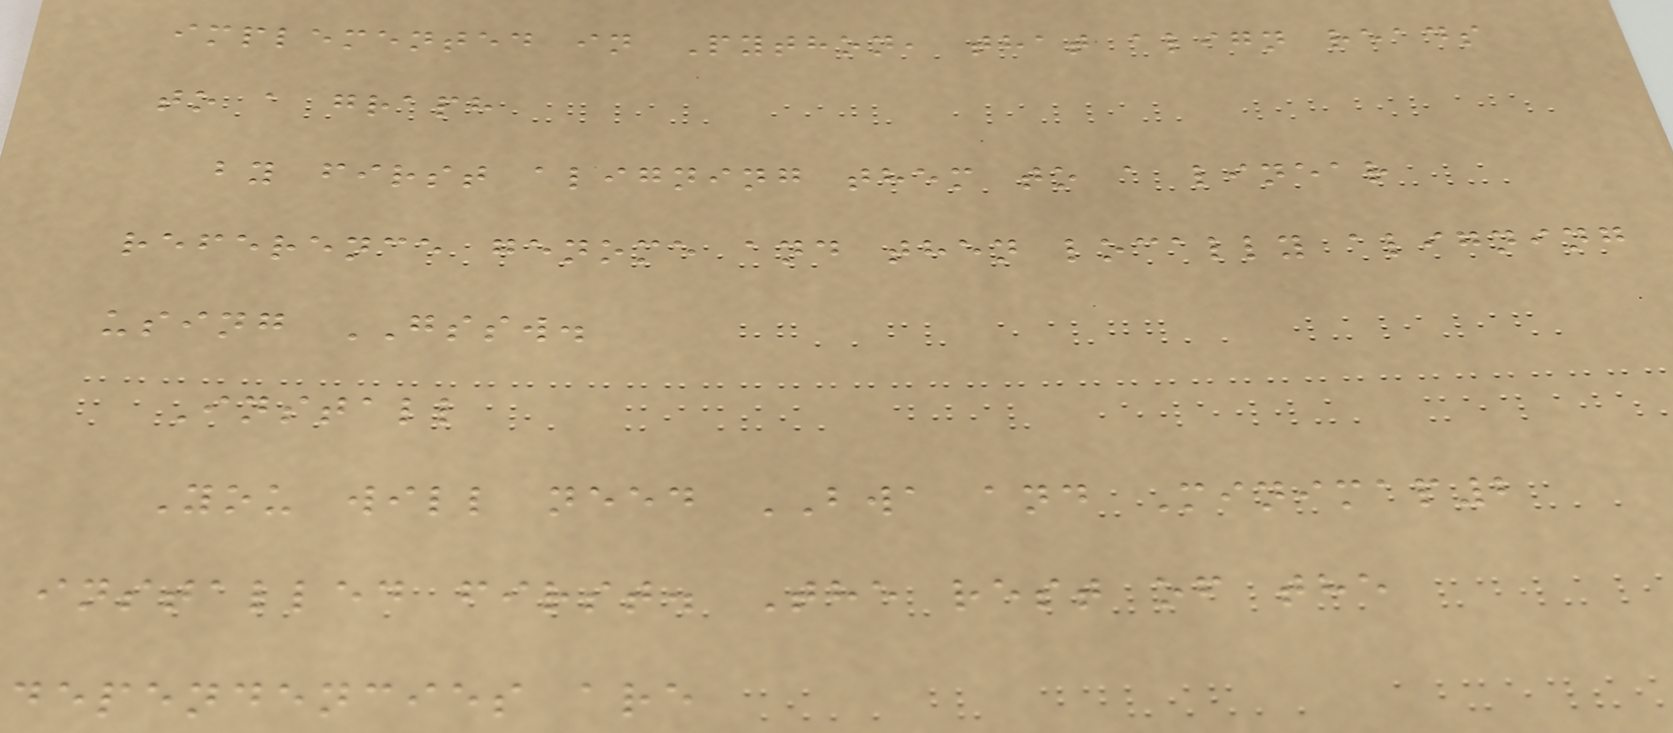implemented in Python, that align reads
to a graph
by first aligning them to a linear
reference genome and then locally aligning
using GSSW.
Install
You will need BWA and Minimap2
installed first. The rest of the
dependencies are
